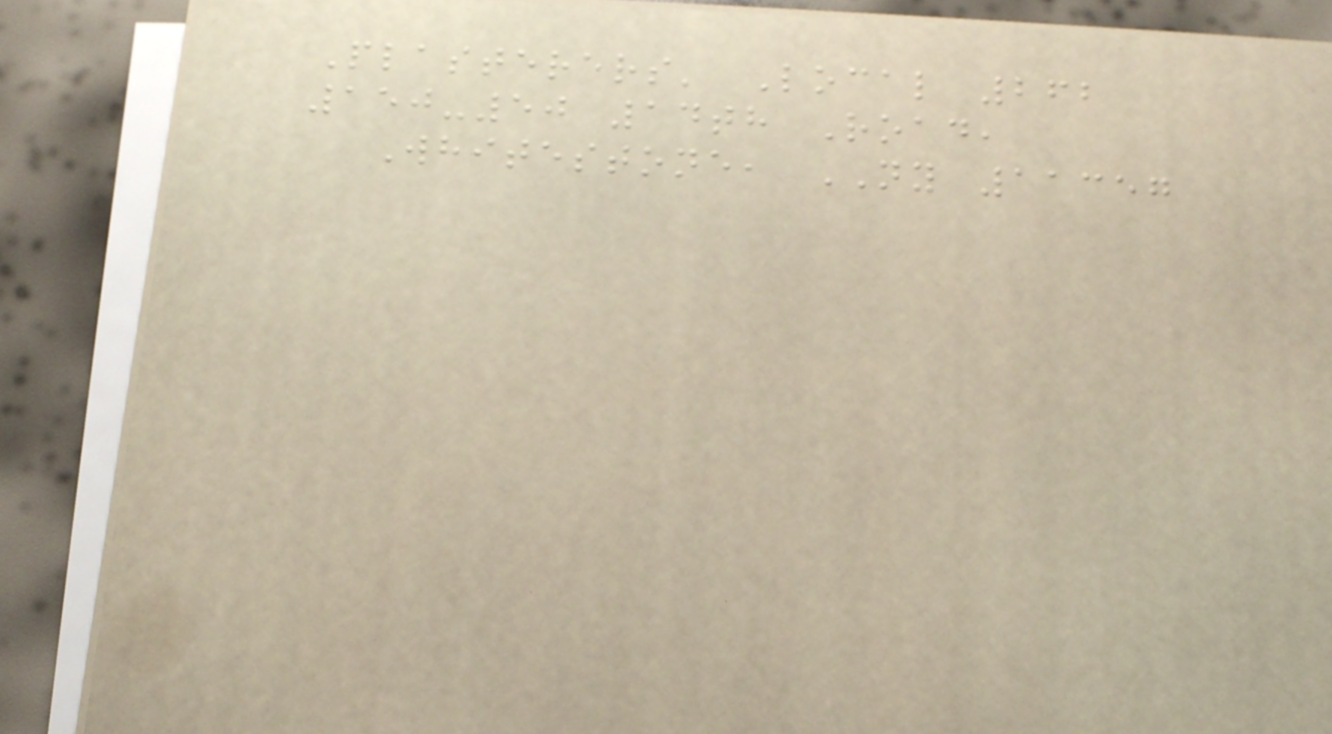Plasterers' Local 262
150-50 14th Road,
Whitestone, NY 11357
